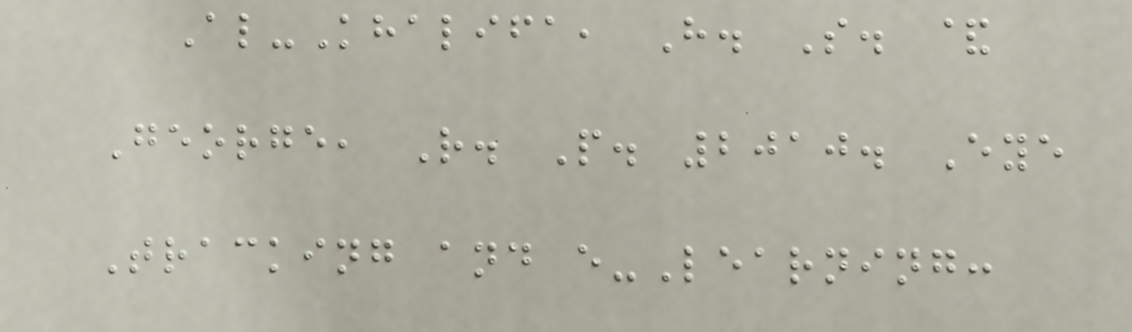Al-Khalifa, H. S. &
George, R. P. 2010. Eye
Tracking and e-Learning:
